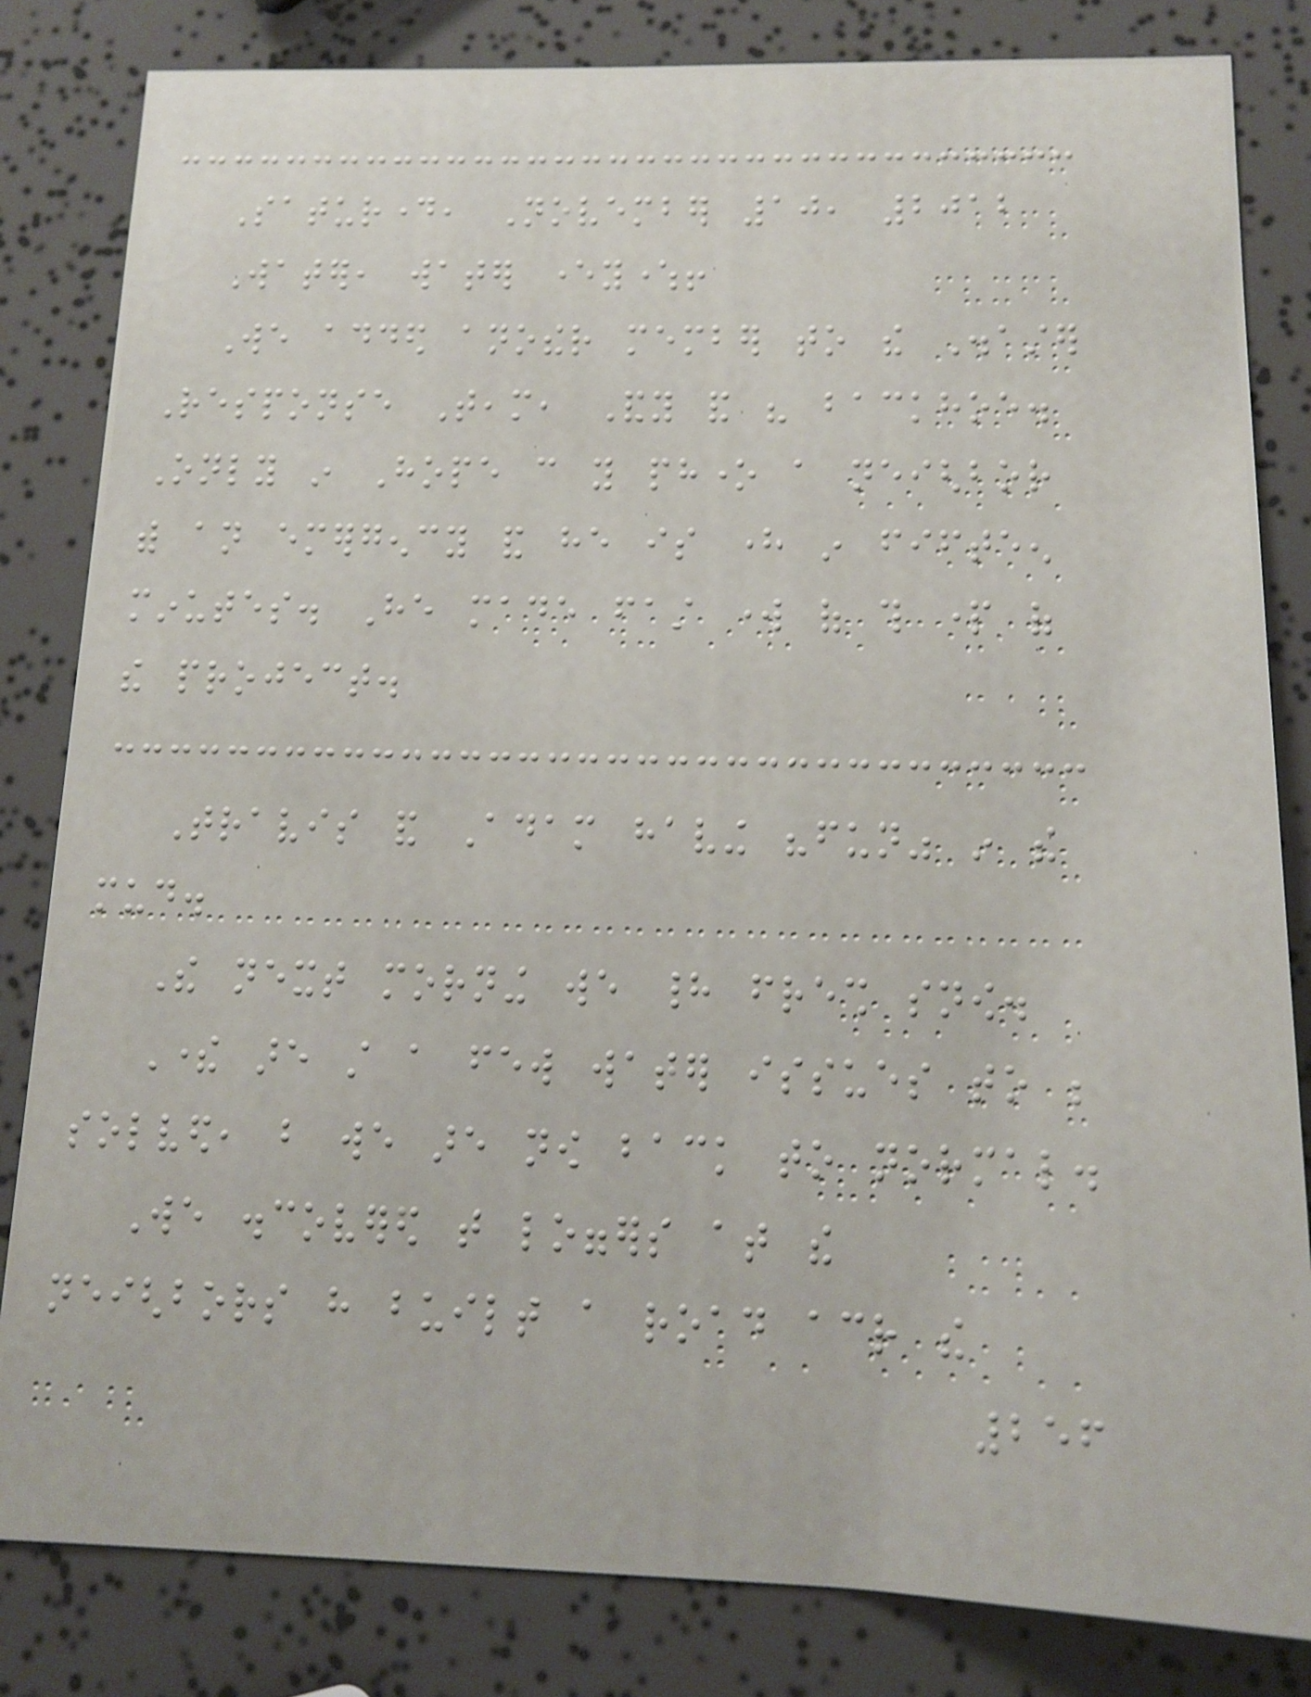Saturday, November 10, 2012
Water, water everywhere!
We added another member to the Disaster
Response Team, Andy and his backhoe.
Only in Hope can you phone a neighbor
with an emergency and he is here in fifteen
minutes. He made fast work of this part of
the project.
Travis and Adam having "fun" in the
mud.
The next morning we had fresh snow.
There are still a few water issues to be
solved, but we are now back to normal.
We discovered that loggers at the
neighbors have built a road across the
256
